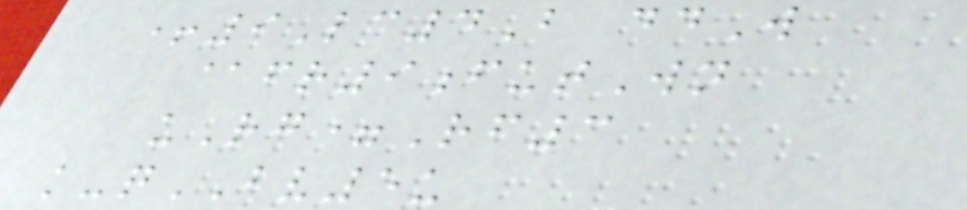+9Lc4B ddW
@fr9futWn
uRg=Rf3
k-qBV5u
